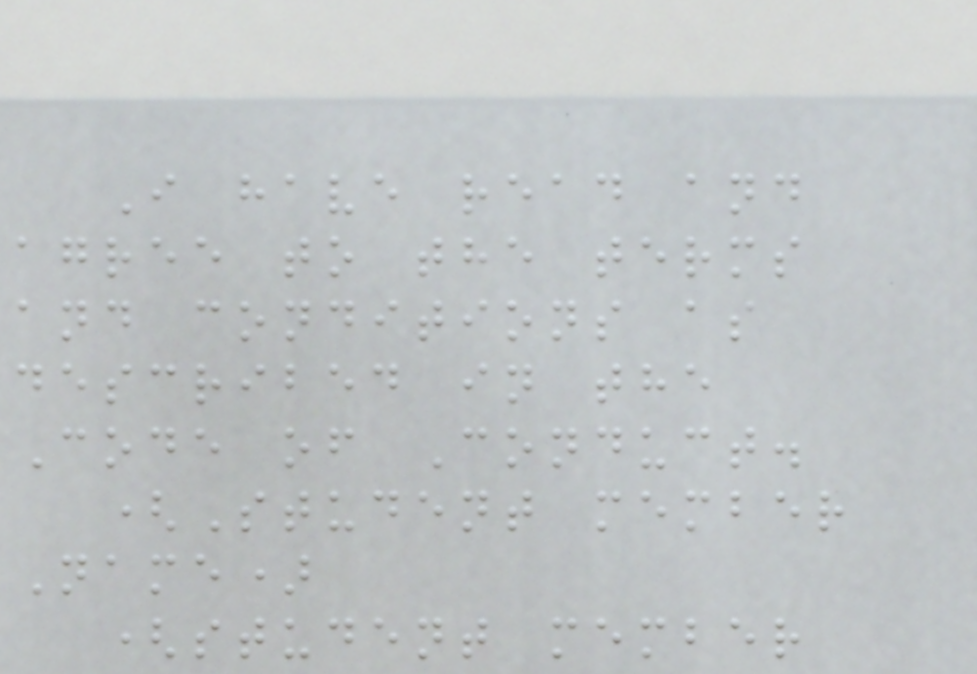I have read and
agree to the terms
and conditions as
described in the
Code of Conduct.
(Student member
Name)
(student member
